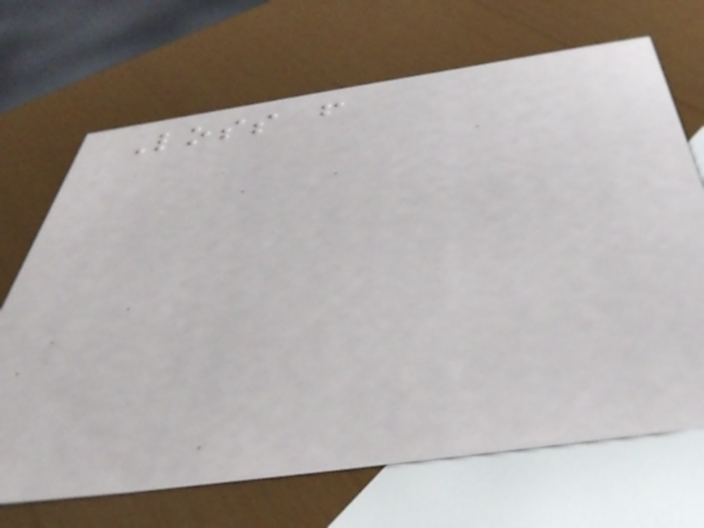Loss from
